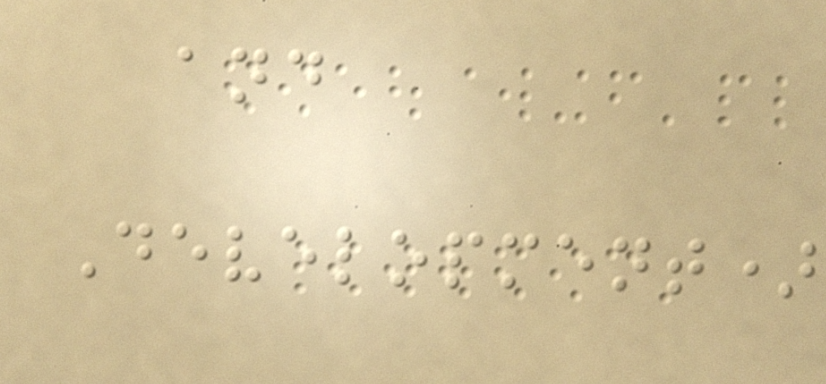and
Development)
